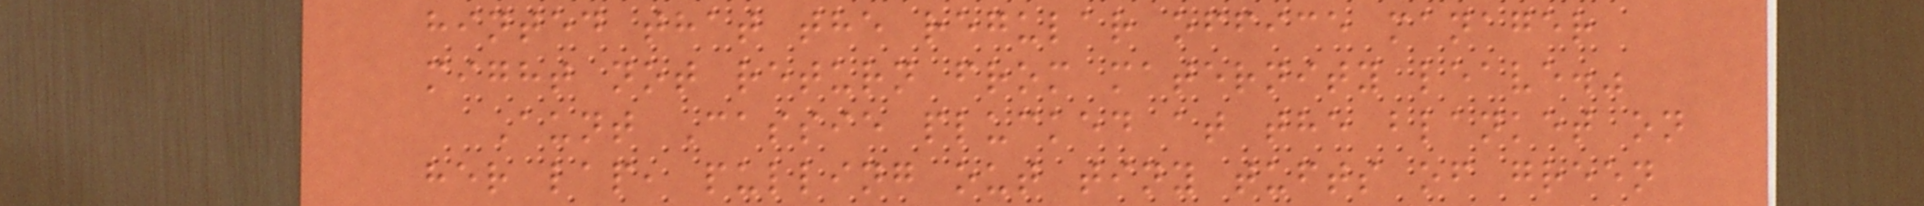hinted that the regular office manager
might not return from maternity leave."
Aunt Cassie plucked at the blanket on
her lap, pulling out tiny tufts of green
